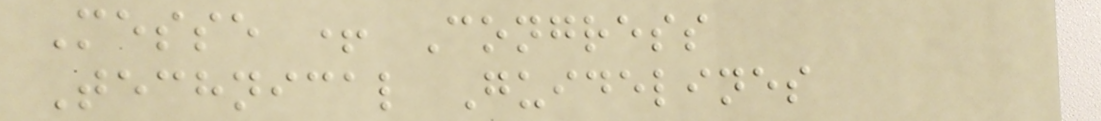Messe + Congress
Technical Guidelines
